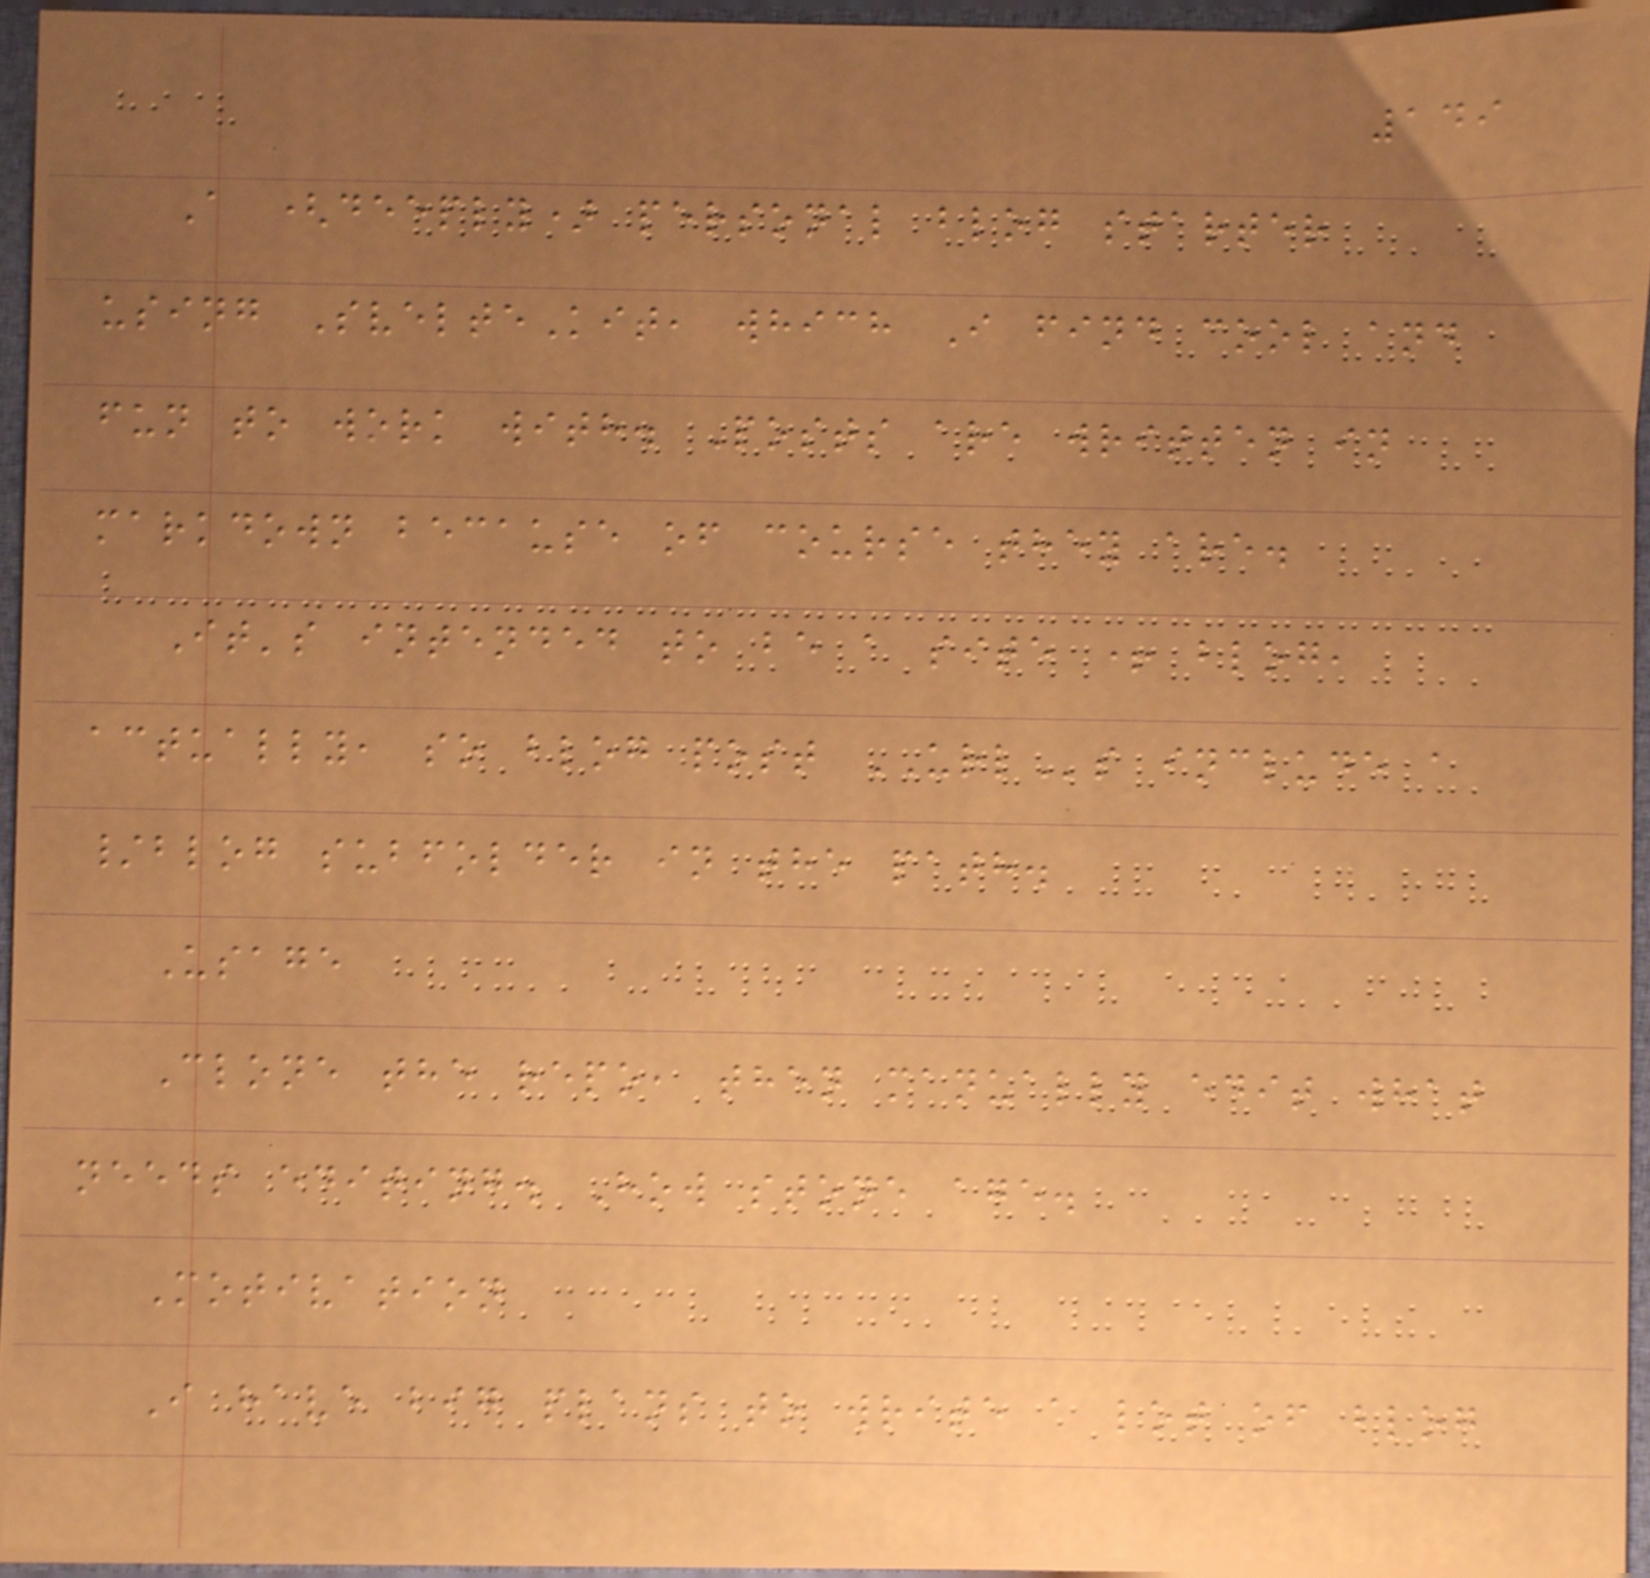149
A (deeply) personal blog starter
using SvelteKit, which I find cool and
fun to work with. Posts are written in
markdown because of course they are.
It's intended to be a site + blog,
actually, so blog post URLs include a
/blog subfolder in the path.
Usage
Clone the repo, then manually edit what
needs editing. How stone age.
Motivation
I have big plans to write a lot of blog
